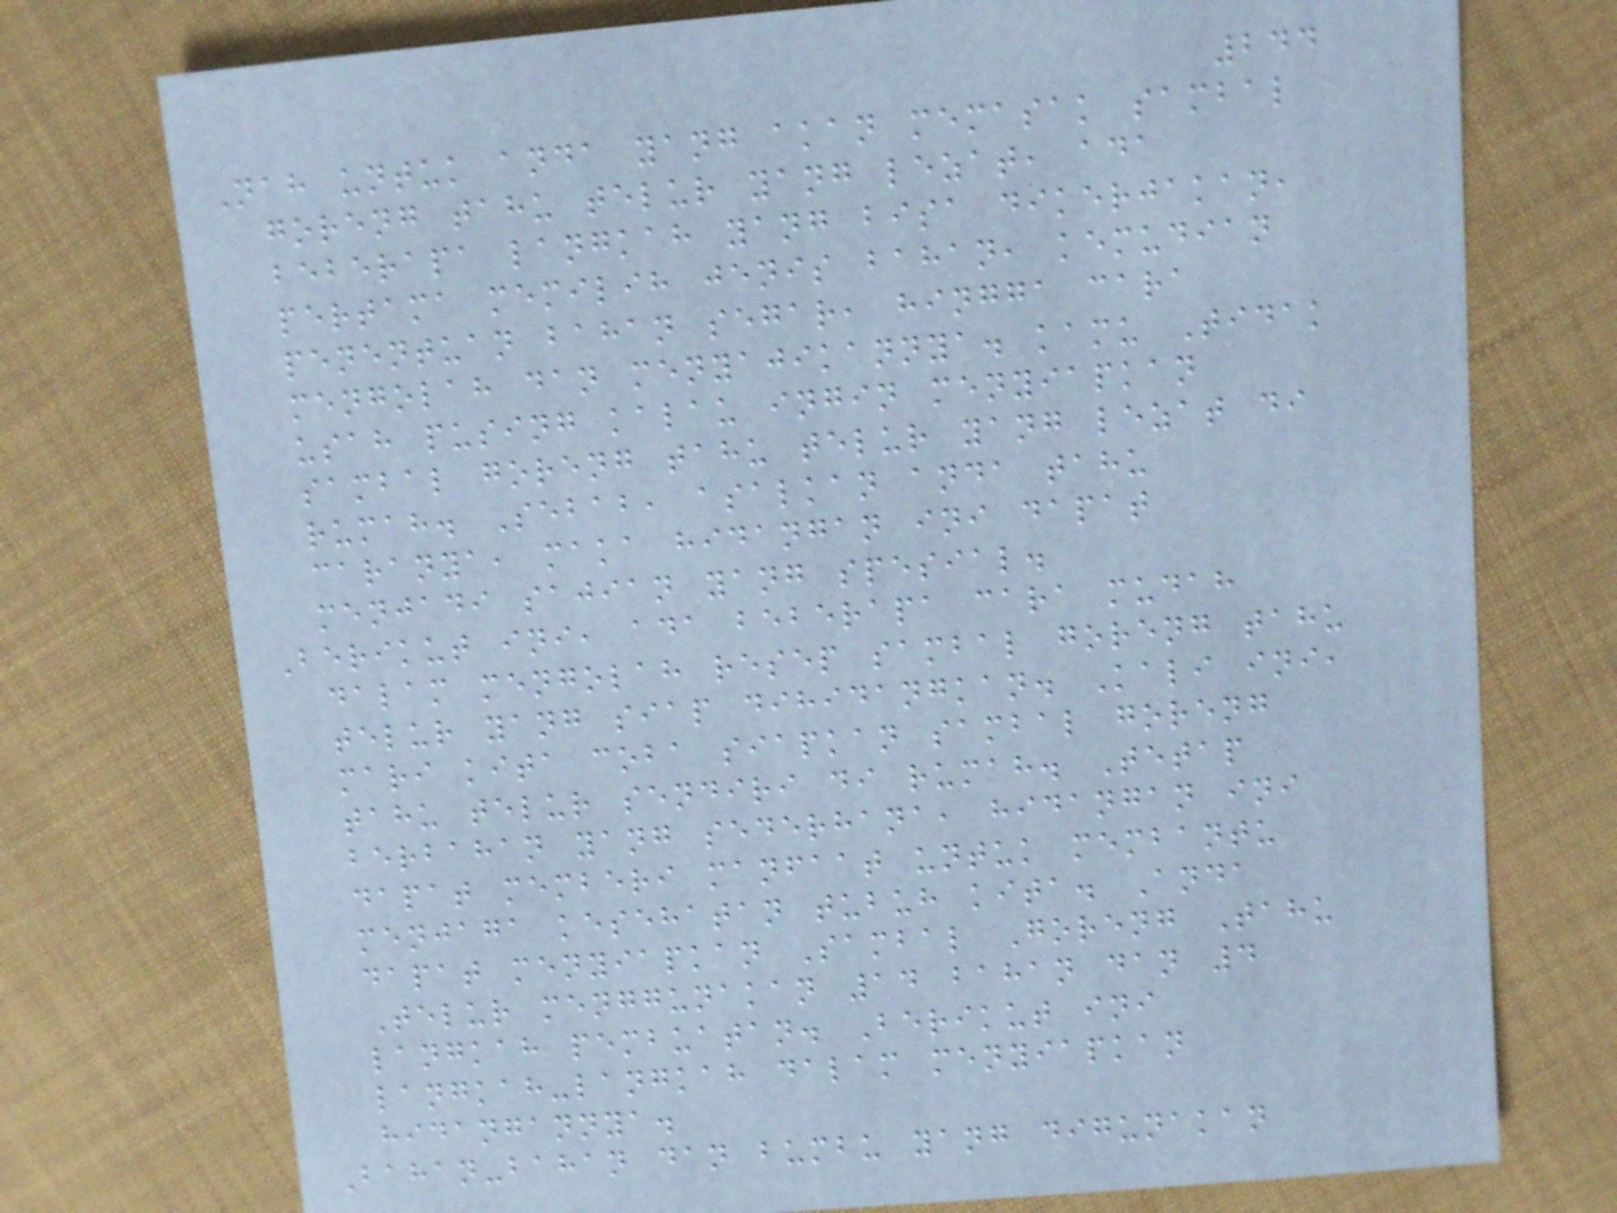244
Nah untuk anda yang akan memasak sambal
goreng tahu telur yang lezat, ada
beberapa langkah yang bisa dikerjakan,
pertama memilih jenis bahan, kemudian
penentuan bahan segar, hingga cara
mengolah dan menyajikannya. kamu Tidak
usah pusing kalau ingin menyiapkan
sambal goreng tahu telur yang lezat di
rumah. Sebab, asalkan anda tahu
caranya, maka hidangan ini dapat
menjadi sajian yang spesial.
Berikut ini, ada beberapa cara mudah
dalam mengolah resep sambal goreng tahu
telur yang siap dihidangkan. Kali ini,
mari kita coba siapkan sambal goreng
tahu telur sendiri di rumah. Tetap
berbahan yang sederhana, hidangan ini
dapat memberi manfaat untuk membantu
menjaga kesehatan tubuh kita. Anda
dapat menyiapkan Sambal Goreng Tahu
Telur menggunakan 14 bahan dan 4
langkah pembuatan. Berikut ini
langkah-langkah dalam menyiapkan
hidangannya.
Bahan-bahan dan bumbu yang digunakan
